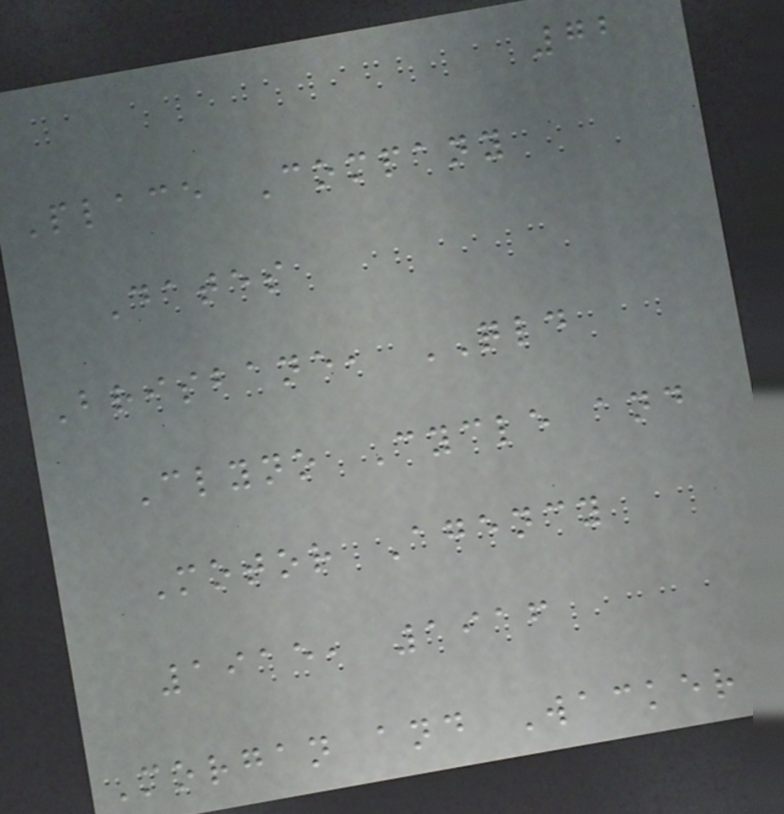72
Place Company
Dates
Brisbane, QLD
Clyno Cycle and
Motor Agency
1915, 1916
Morgan and Wacker
